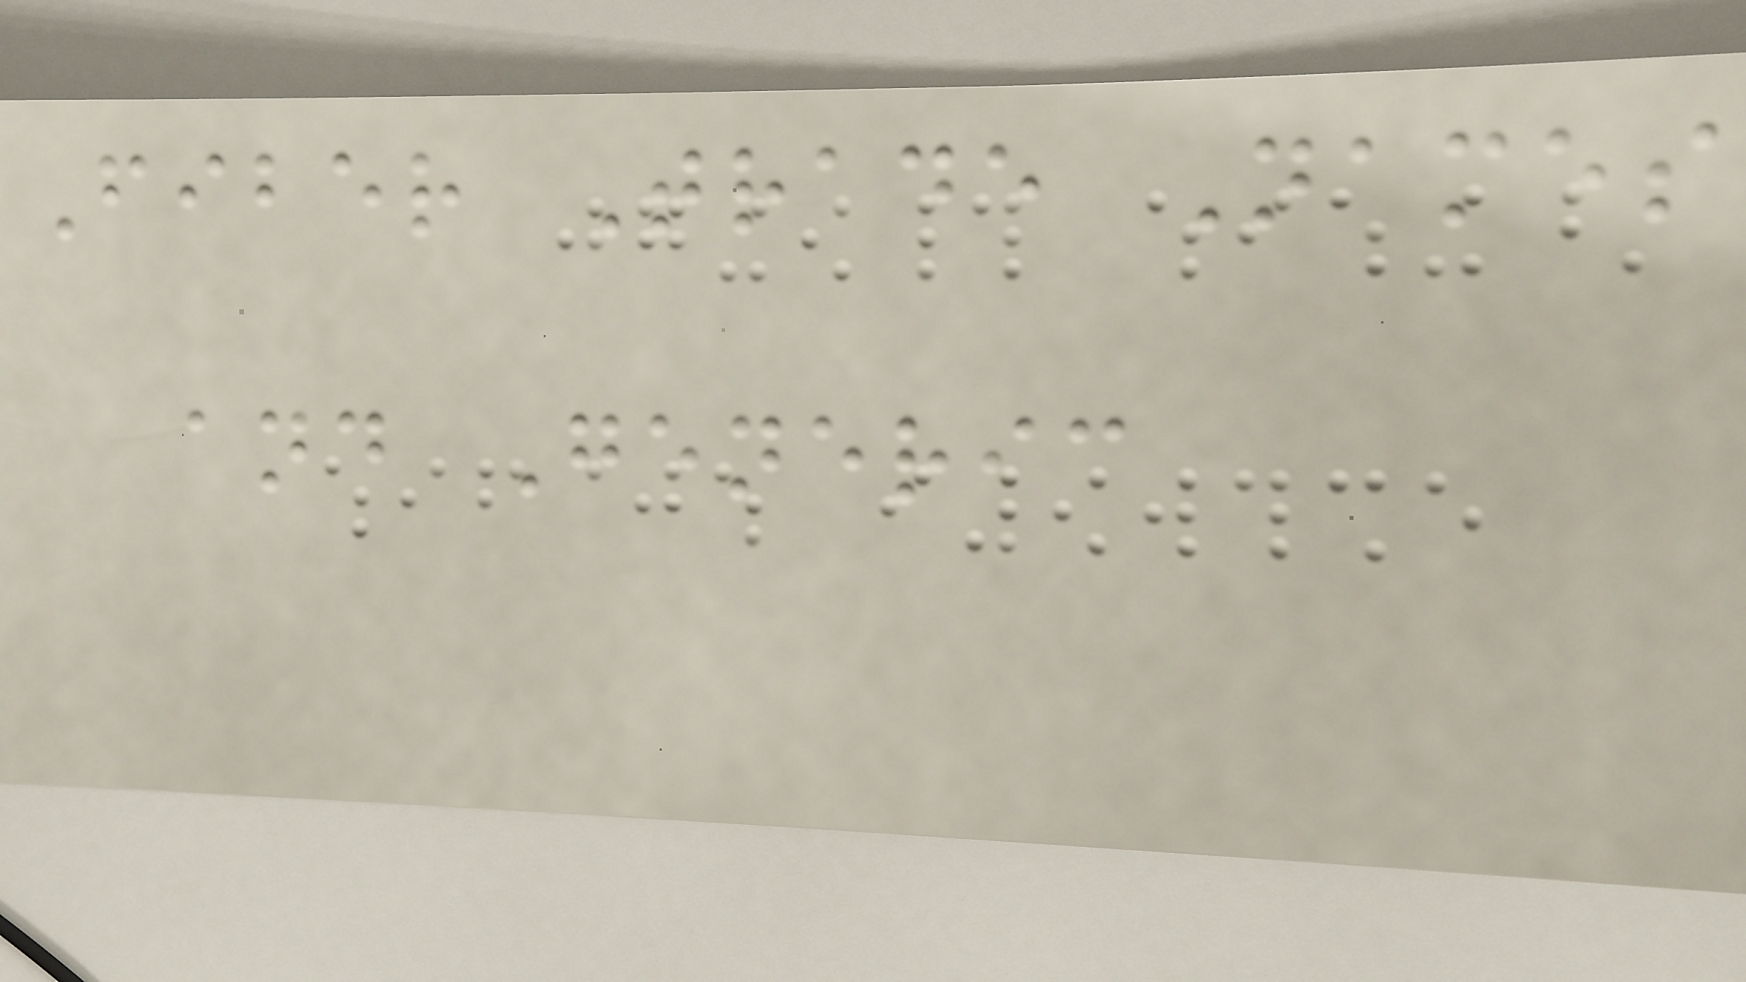Fiber Trade Names
and Generic
